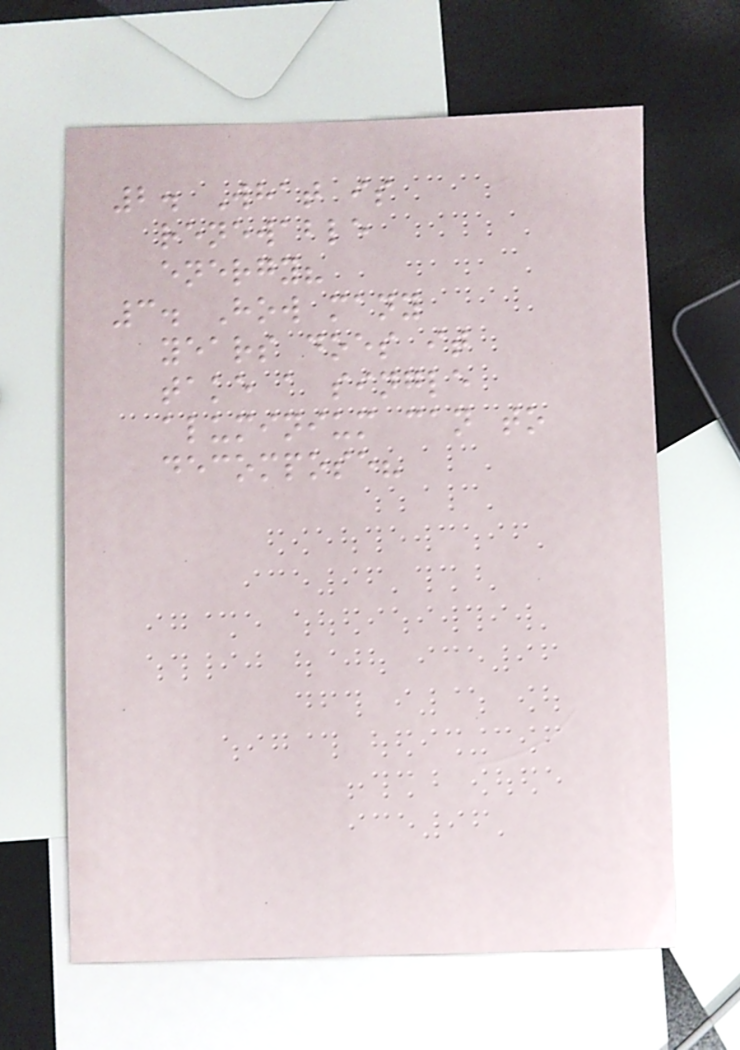2. What is
renewable
energy?
3. How many
years does it
take a single
aluminium can to
decompose?
